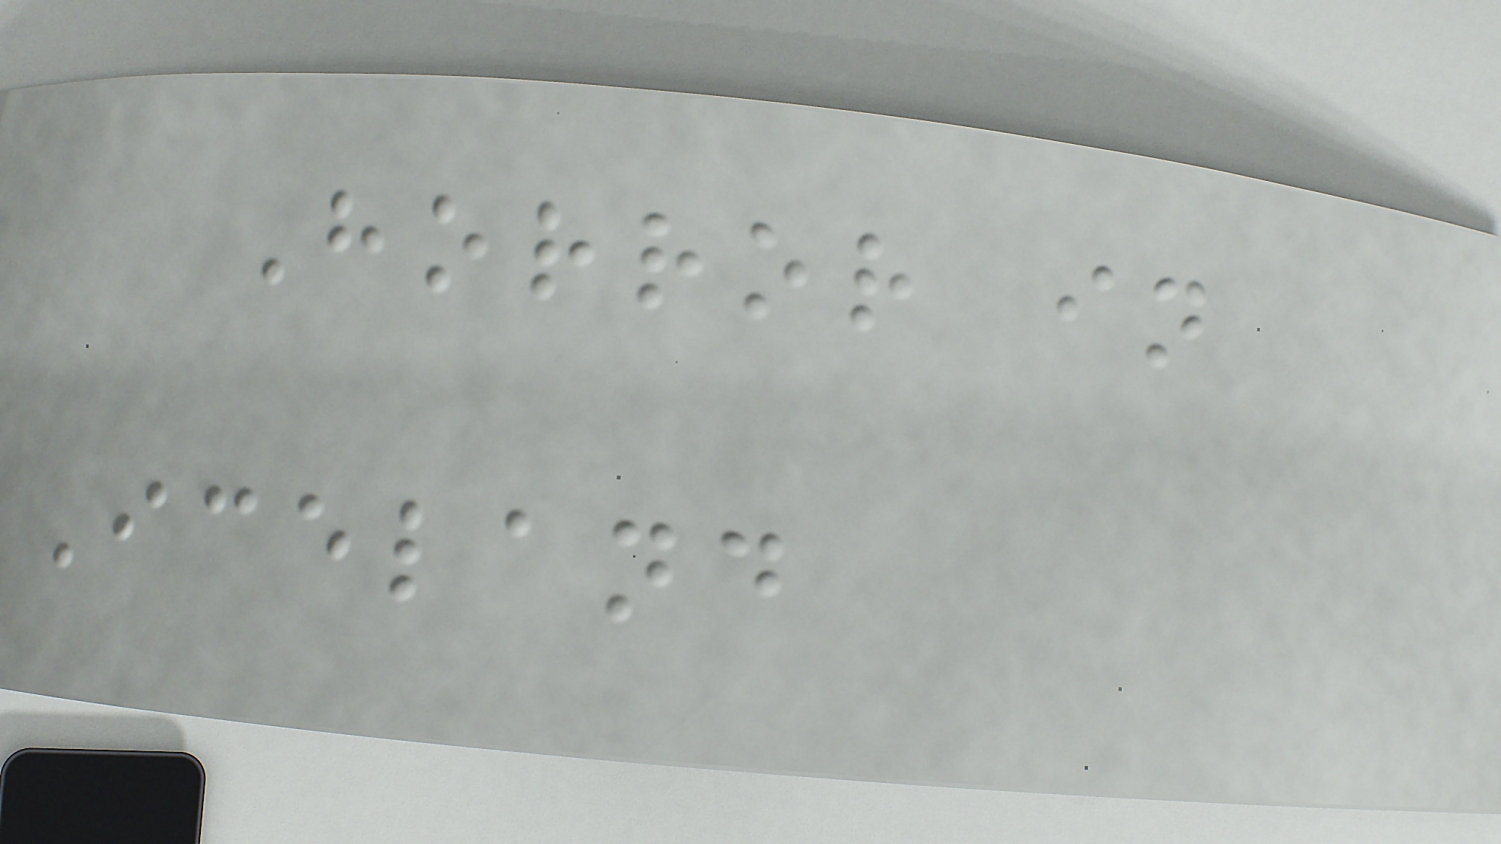Horror in
Iceland
